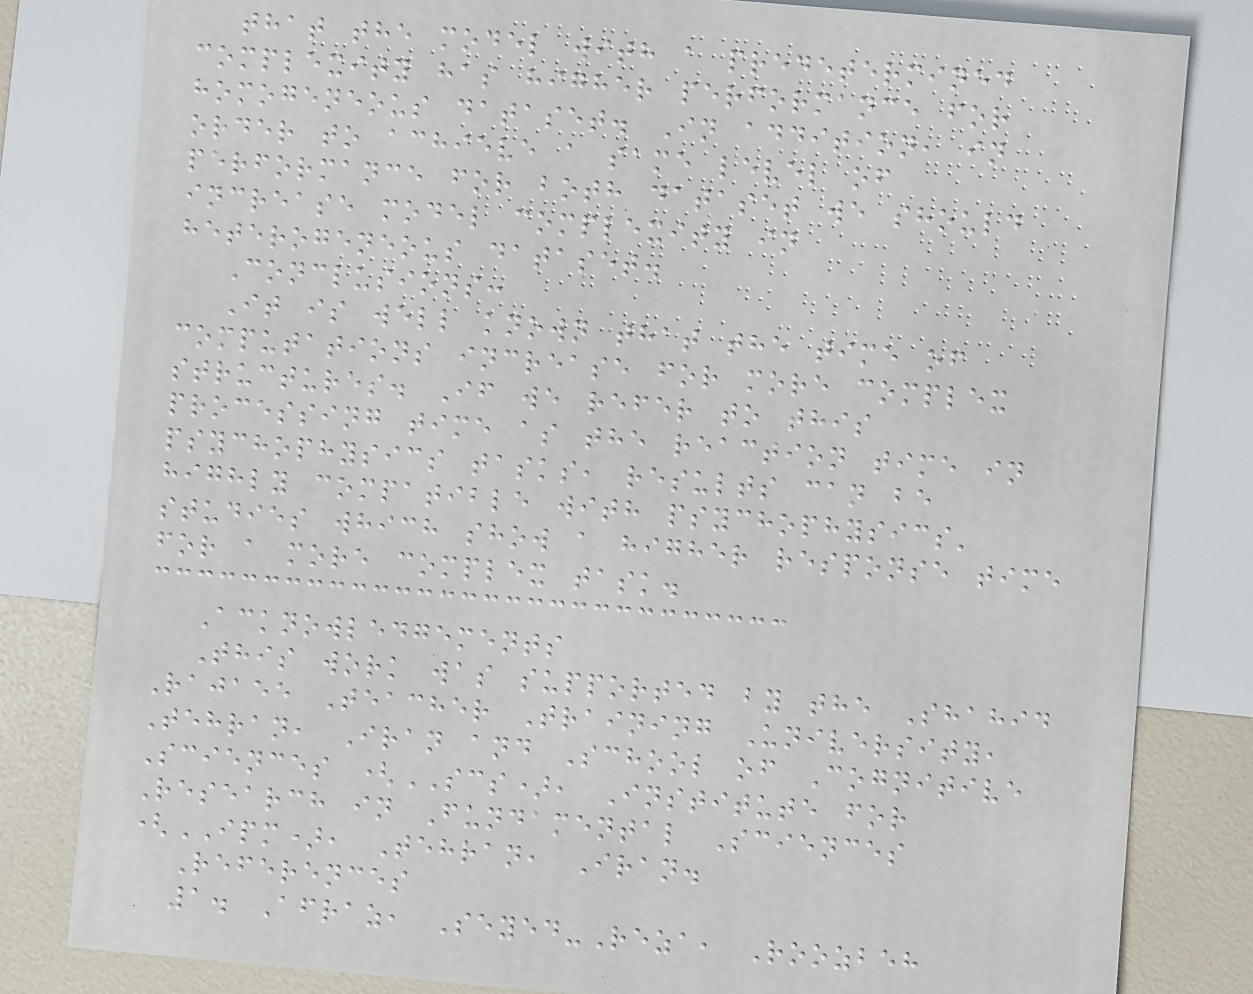that the model with a predetermined
complexity has higher performance for
homogeneous dataset. In addition, in
order to achieve a same level of
performance for both dataset we should
increase model complexity in
heterogeneous dataset.
Conclusions:
It is well known that the time of
computations increase for more complex
structures. If we refer to this
processing time as the reaction time in
psychophysics tasks, results can be
highly compatible with psychophysics'
studies which show a higher response time
for a more complex task.
Acknowledgements
This work was supported by the Shahid
Rajaee Teacher Training University,
Tehran, Iran and School of Cognitive
Sciences (SCS), Institute for
Research in Fundamental Sciences
(IPM), Tehran, Iran.
References
1. Afraz, Seyed-Reza, Roozbeh
